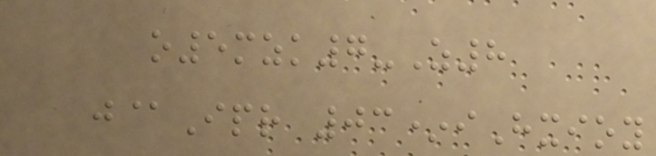o5mzk7-Z8
j@Ipr 03*iHxioy
